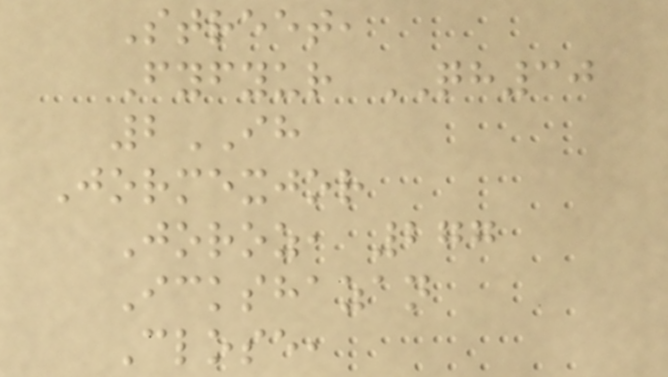Street,
Fyfyur QH30
2IH
Jormexjor
Joroz, 277
Ickshazan
Close,
